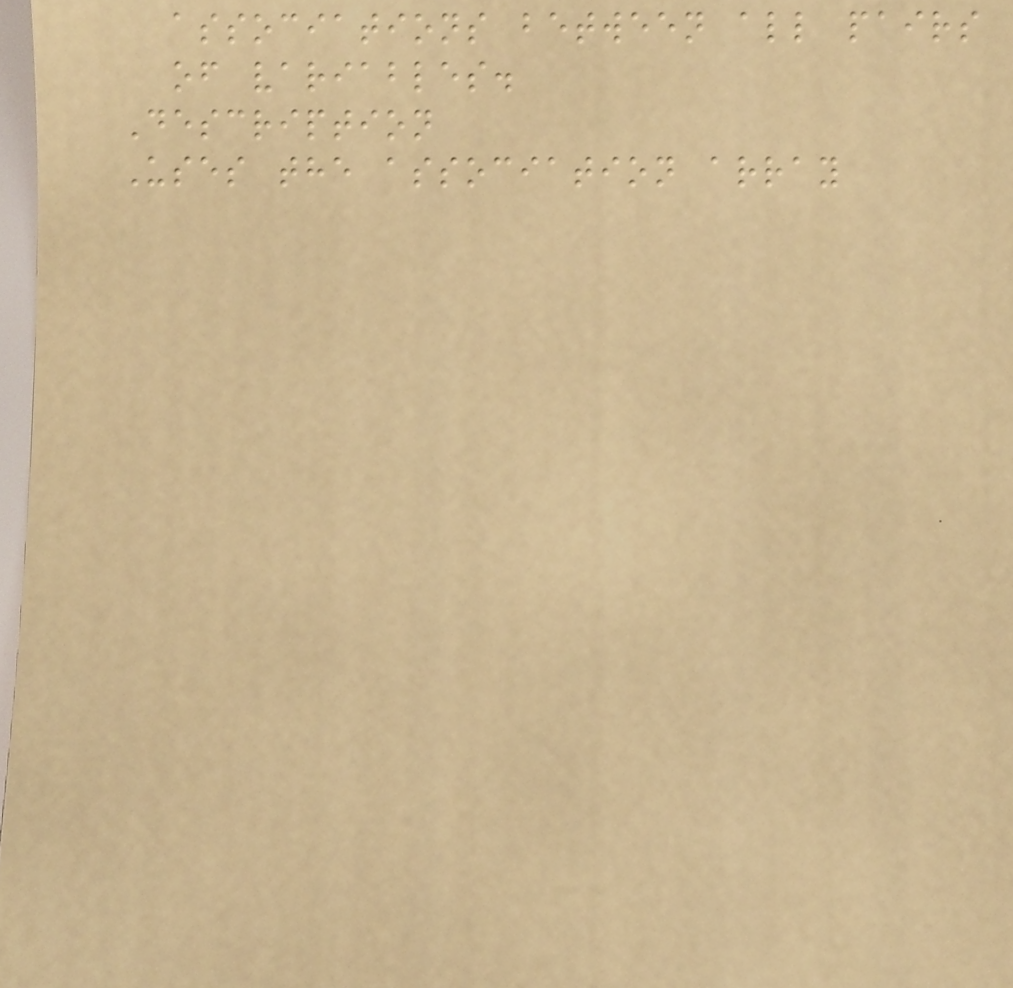associations between all pairs
of variables.
Description
Uses the association array
